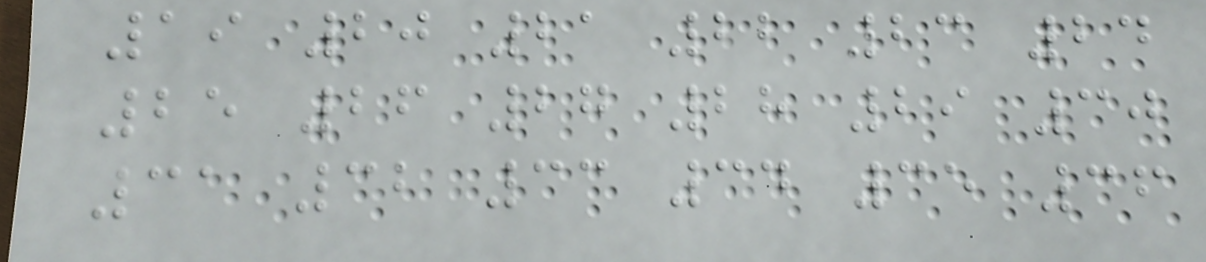19 20 21 22 23 24
25 26 27 28 29 30
31 32 33 34 35 36
